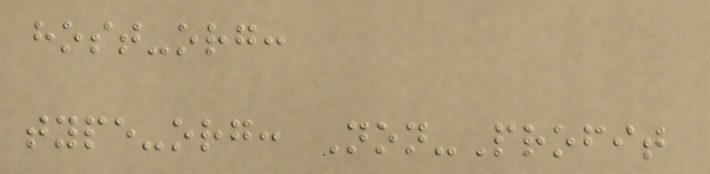host-org:
type-org: Non-Profit
